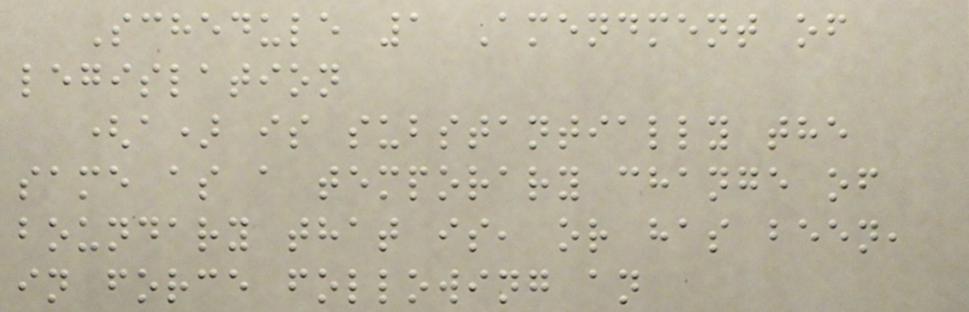Schedule 1 Amendment of
legislation
(a) is substantially the
same as a temporary change of
boundary that is, or has been,
in force following an
